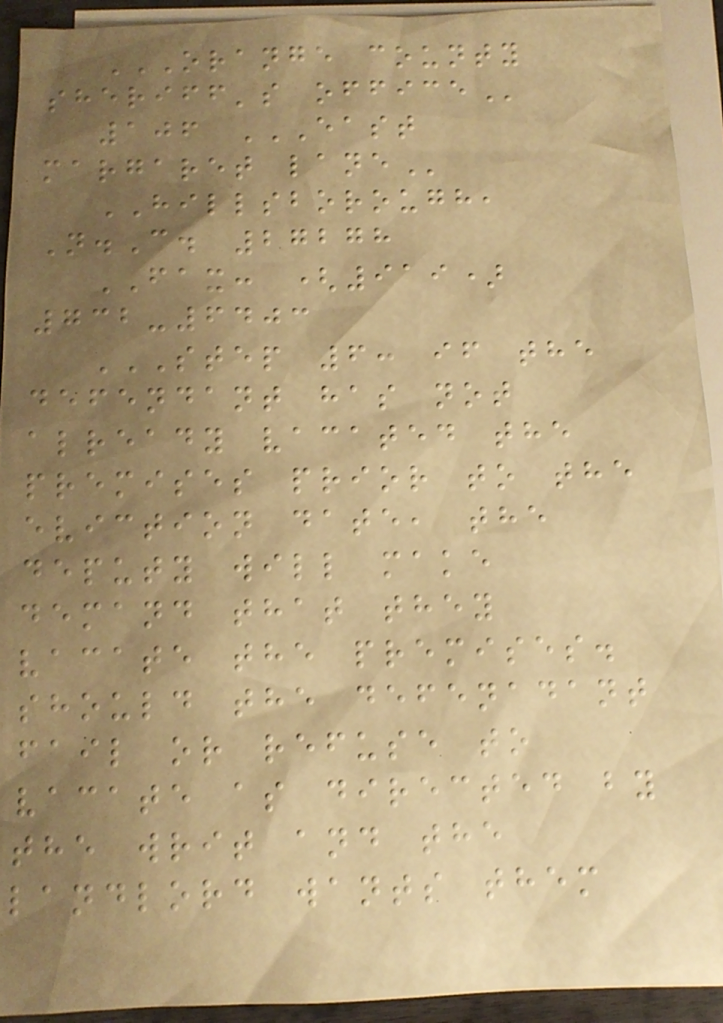ORANGE COUNTY
SHERIFF'S OFFICE
106 EAST
MARGARET LANE
HILLSBOROUGH,
N.C. 27278
FAX: (919)
732-6403
STEP 6: IF THE
DEFENDANT HAS NOT
ALREADY VACATED THE
PREMISES PRIOR TO THE
EVICTION DATE, THE
DEPUTY WILL MAKE
DEMAND THAT THEY
VACATE THE PREMISES.
SHOULD THE DEFENADANT
FAIL OR REFUSE TO
VACATE AS DIRECTED BY
THE WRIT AND THE
LANDLORD WANTS THEM
